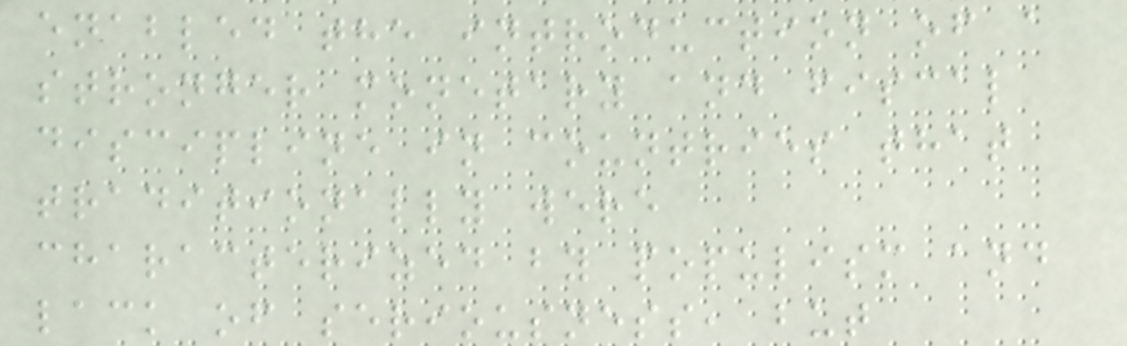enabled the introduction of a
stronger monetary and fiscal
discipline in countries that
traditionally were
characterized by populism and
lack of seriousness, but
